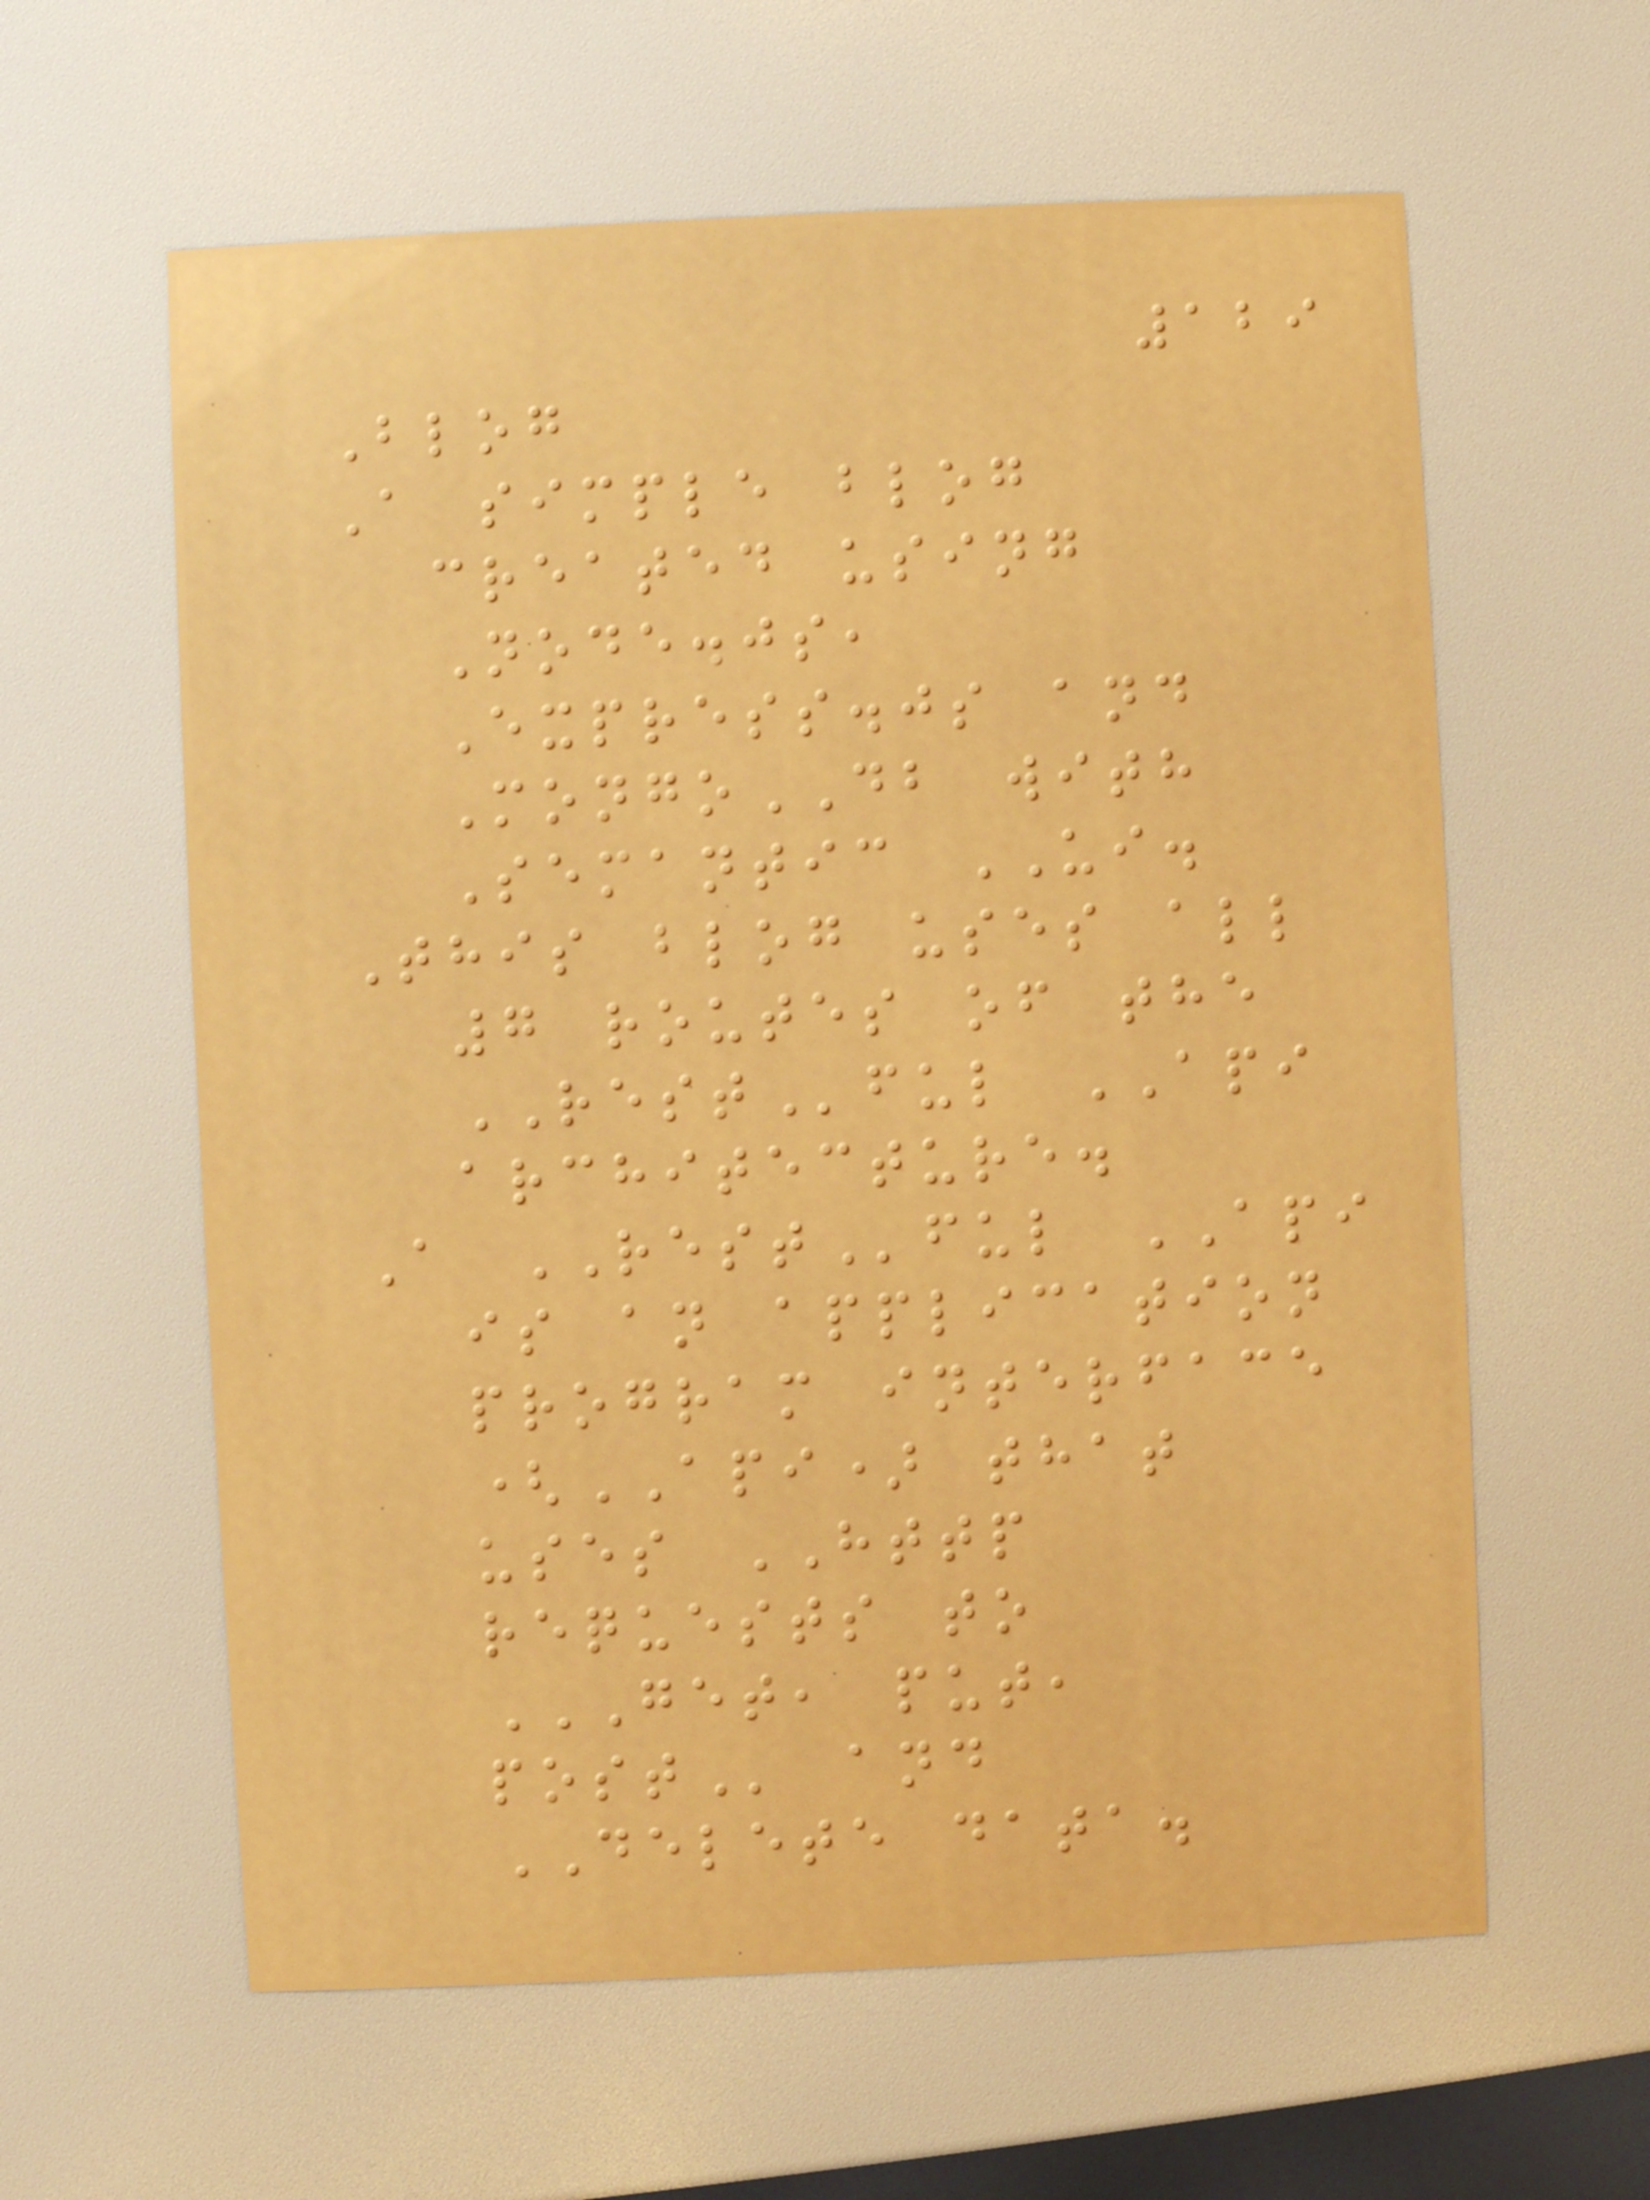129
Blog
A simple blog
created using
Node.js,
Express.js and
MongoDB with
Semantic UI.
This blog uses all
7 routes of the
RESTful API
architecture.
A RESTful API
is an application
program interface
(API) that
uses HTTP
requests to
GET, PUT,
POST and
DELETE data.
